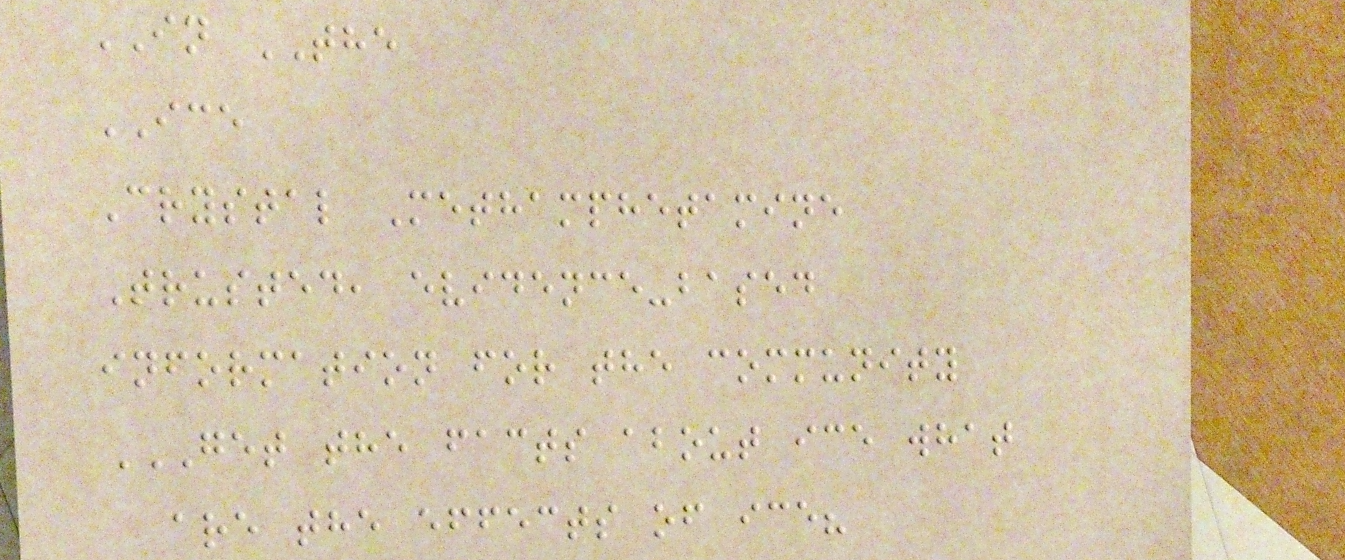IN THE
ICE
Crystal Methamphetamine
Trusted, evidence-based
information for the community
GET THE FACTS ABOUT ICE WHAT
ARE THE EFFECTS OF ICE?
